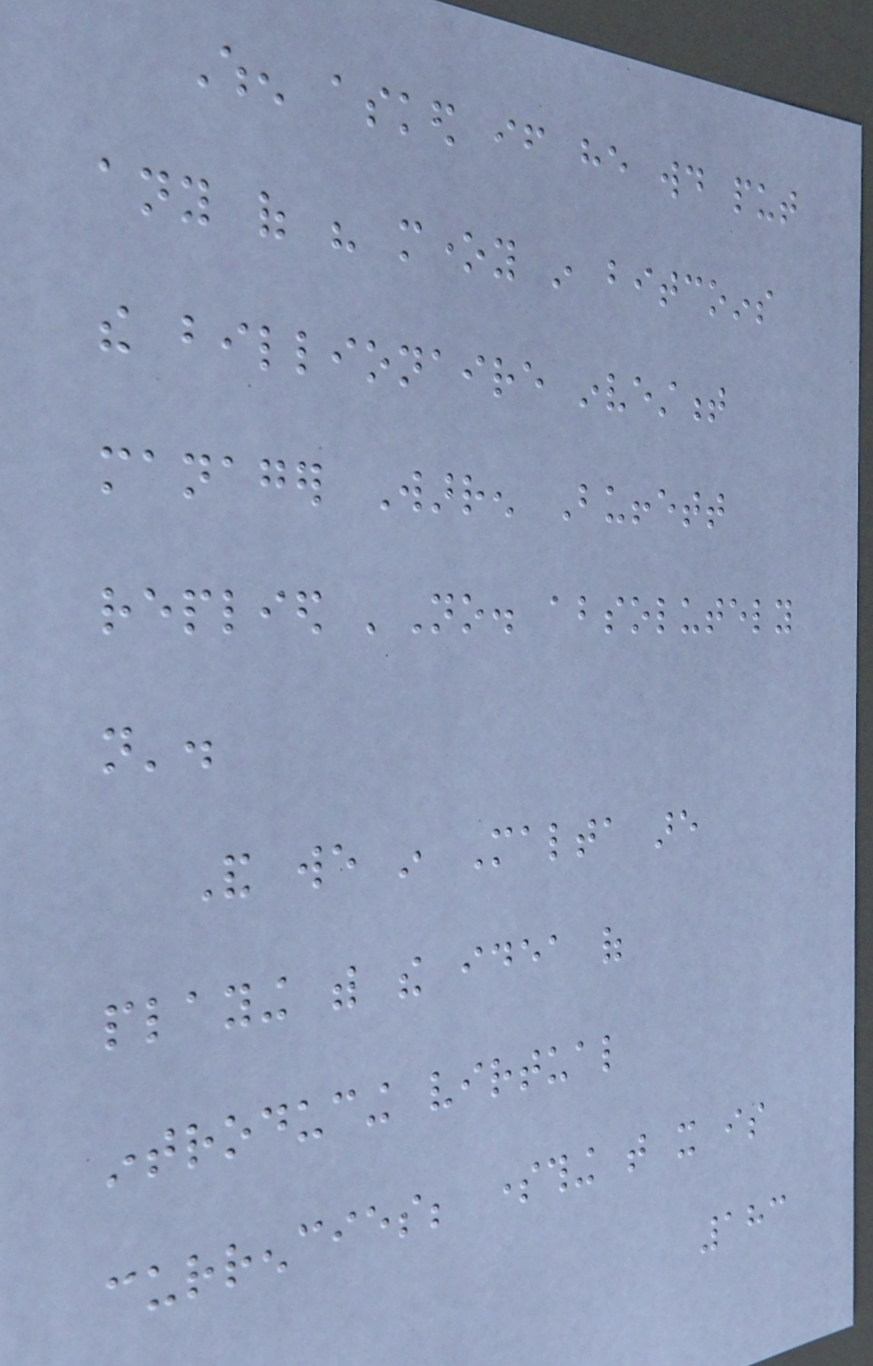When asked if he would put
any of his money in bitcoins
the billionaire investment
manager Warren Buffett
replied 'No. absolutely
not'.
And we in Malta are
playing with the idea of
introducing virtual
currencies; something that it is
183
